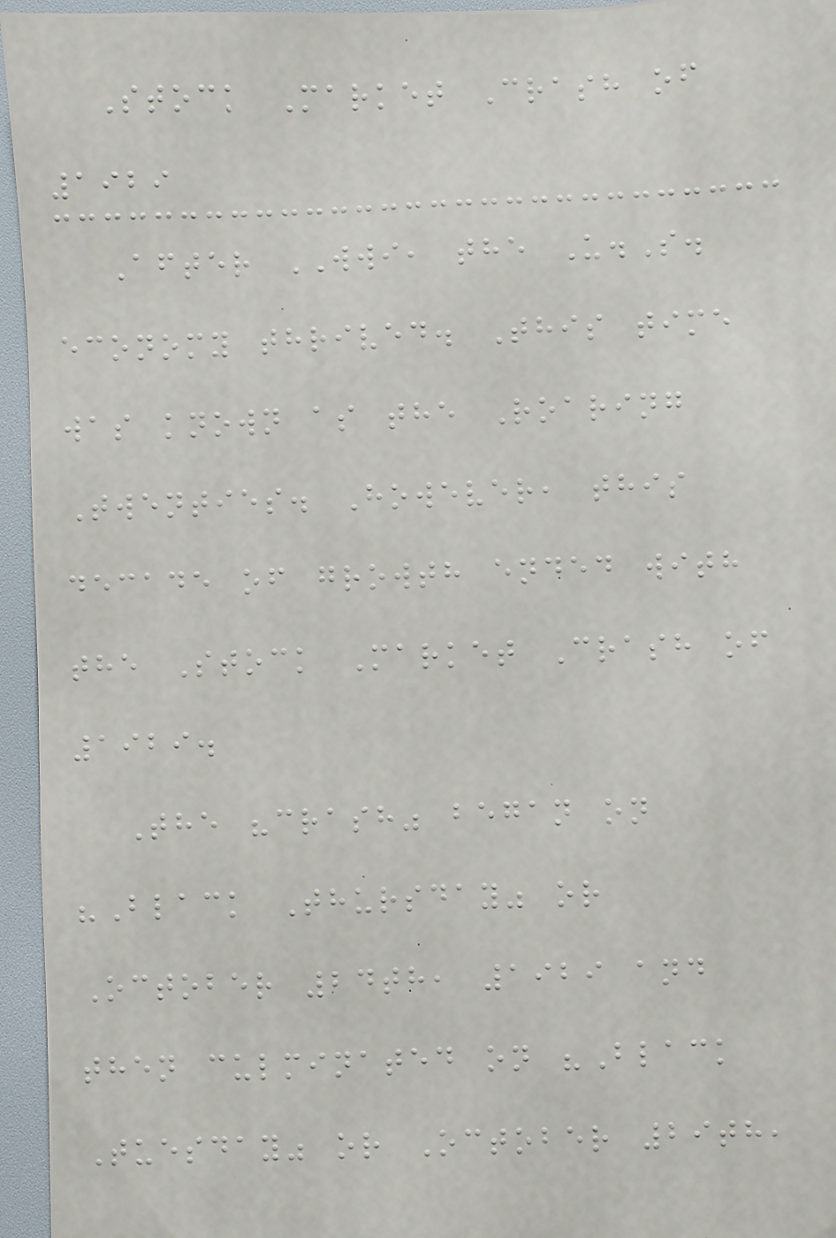Stock Market Crash of
1929
After WWI, the U.S.
economy thrived. This time
was known as the Roaring
Twenties. However, this
decade of growth ended with
the Stock Market Crash of
1929.
The "crash" began on
"Black Thursday" or
October 24th, 1929 and
then culminated on "Black
Tuesday" or October 29th,
